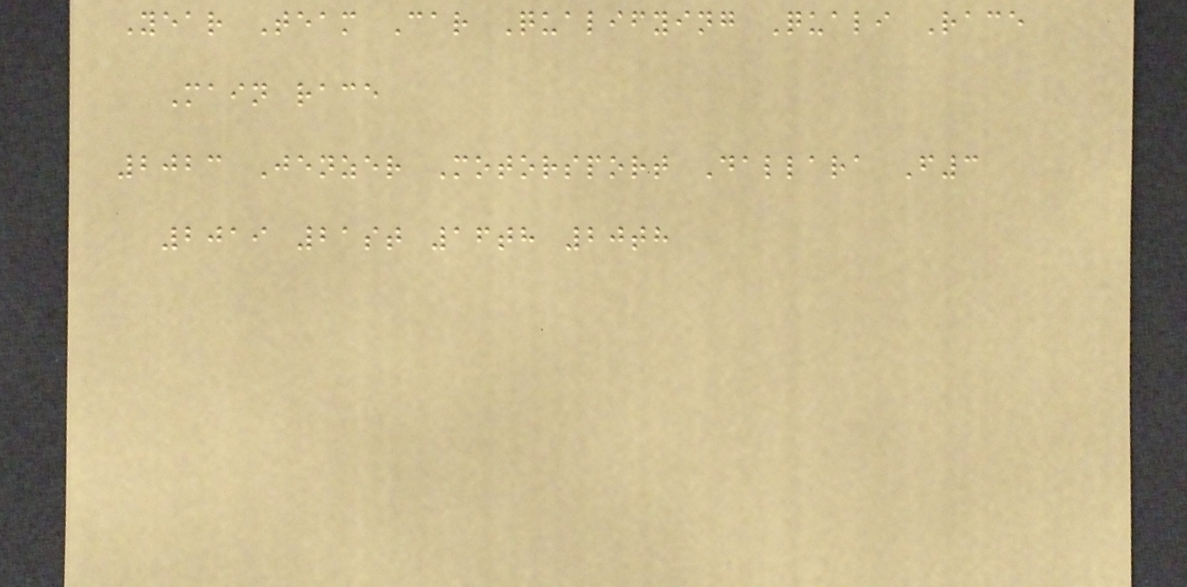Year Team Car Qualifying Quali Race
Main race
2023 Jenzer Motorsport Dallara F3
2019 21st 16th 20th
